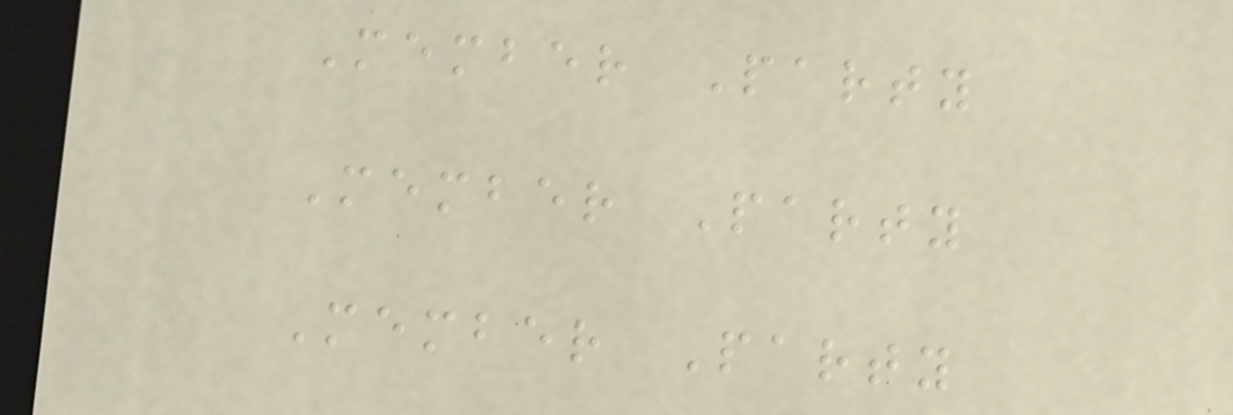Member Party
Member Party
Member Party
